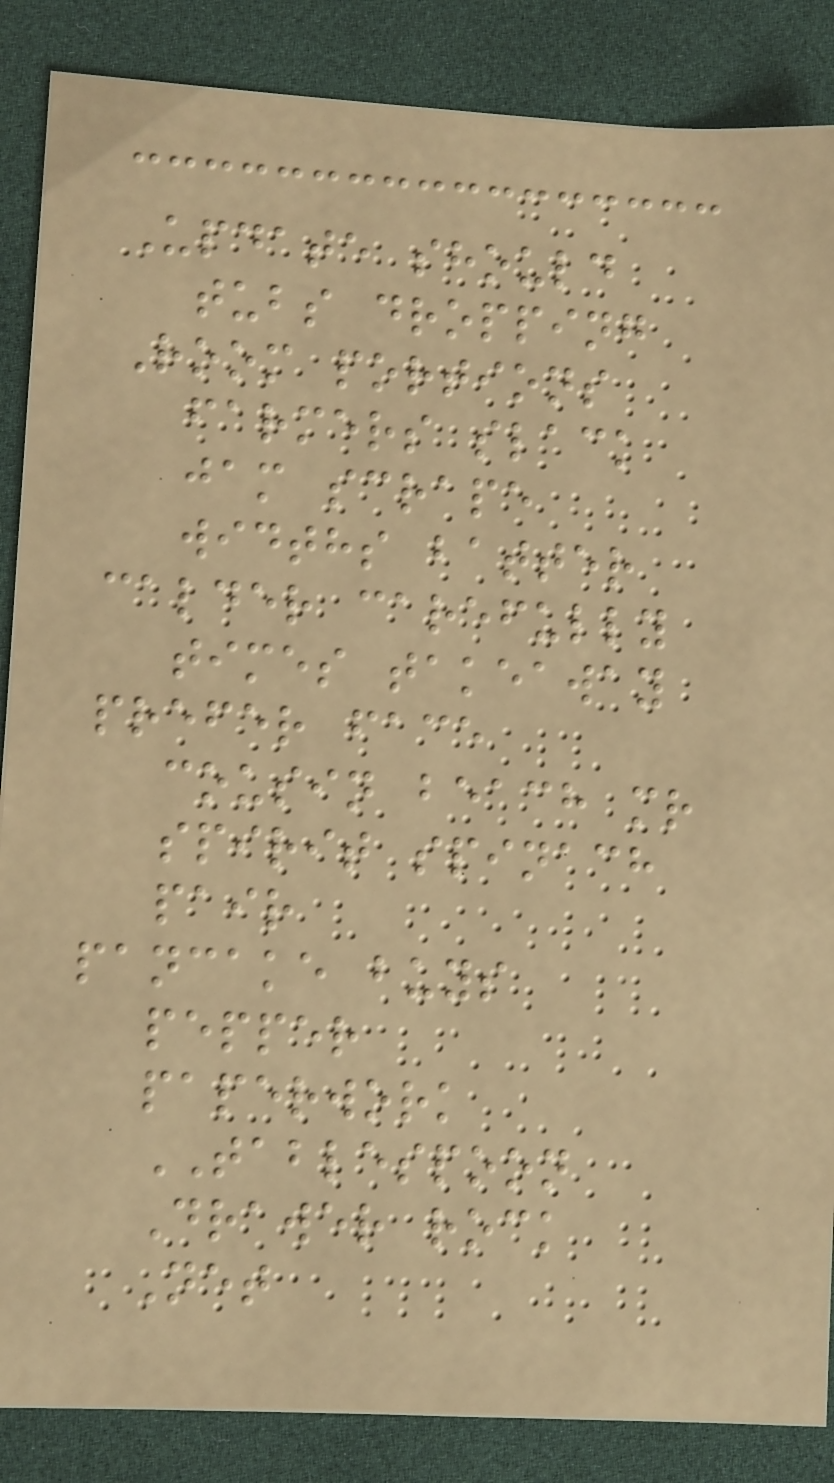Update should
tubs dropping
Room portions
farmers slack
jam scrape
widths batter
calder carefully
times takeaway
prefer face
cousin beach mr
spirit spinach
pair
pancake buys
pepper
paperwork
TABLESPOON
Drawer rock
Net
